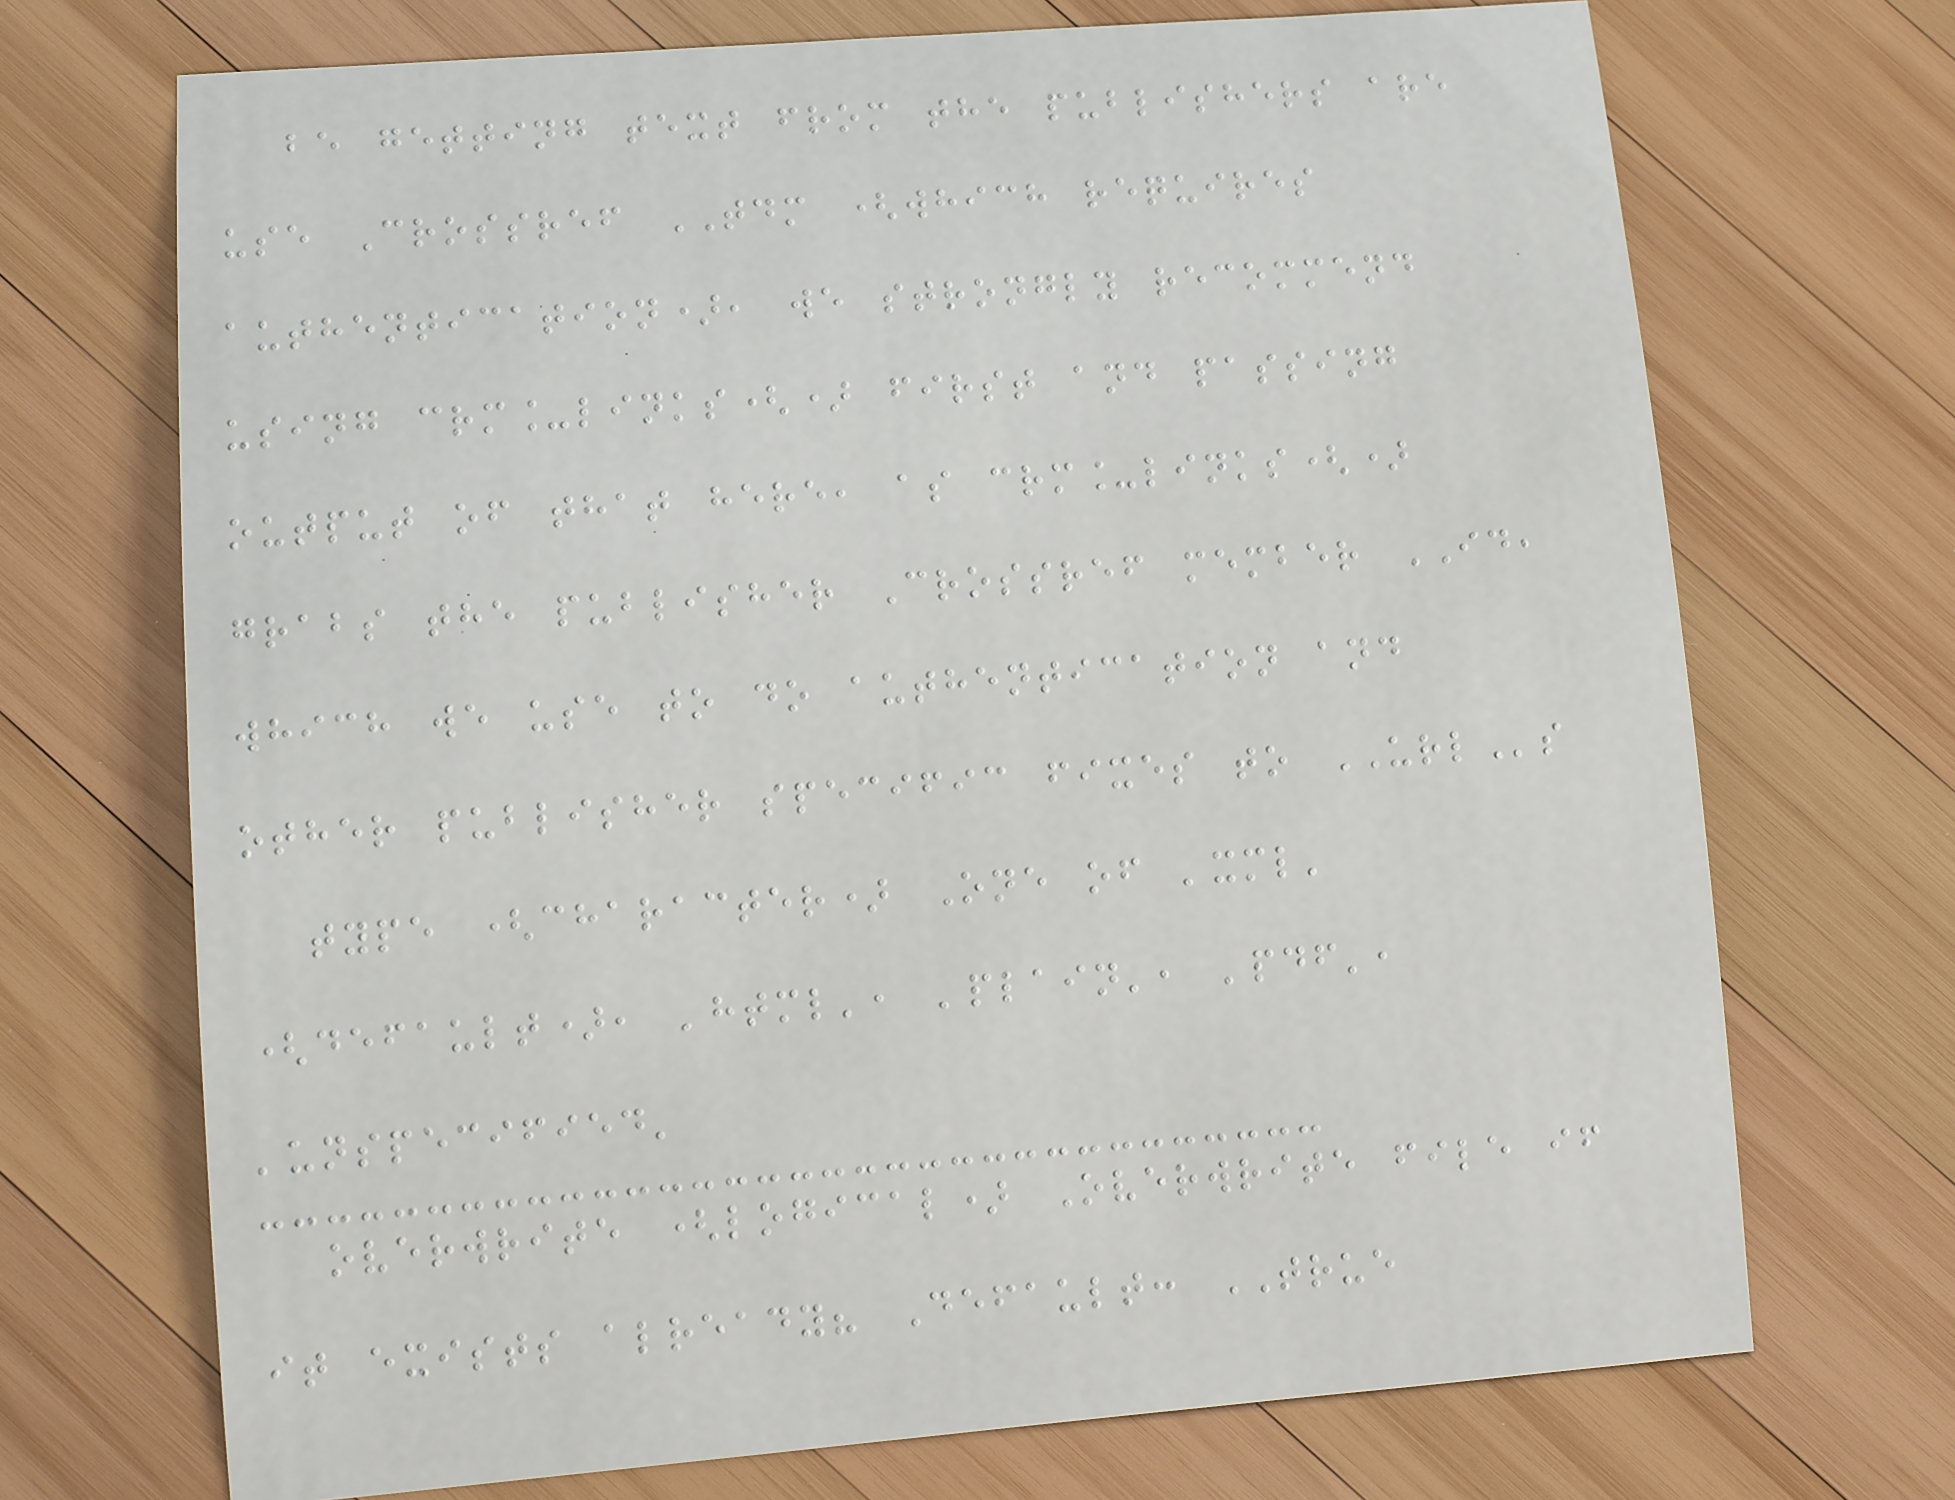be getting text from the publishers are
use Crossref TDM (which requires
authentication), we strongly recommend
using crm_links() first and passing
output of that here, as crm_links()
grabs the publisher Crossref member ID,
which we use to do authentication and
other publisher specific fixes to URLs
type (character) One of 'xml'
(default), 'html', 'plain', 'pdf',
'unspecified'
overwrite (logical) Overwrite file if
it exists already? Default: TRUE
